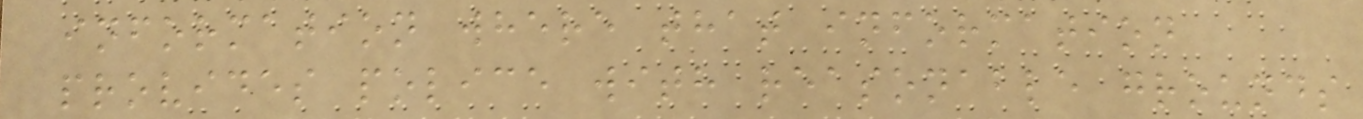information where that information
provides police with reasonable grounds
